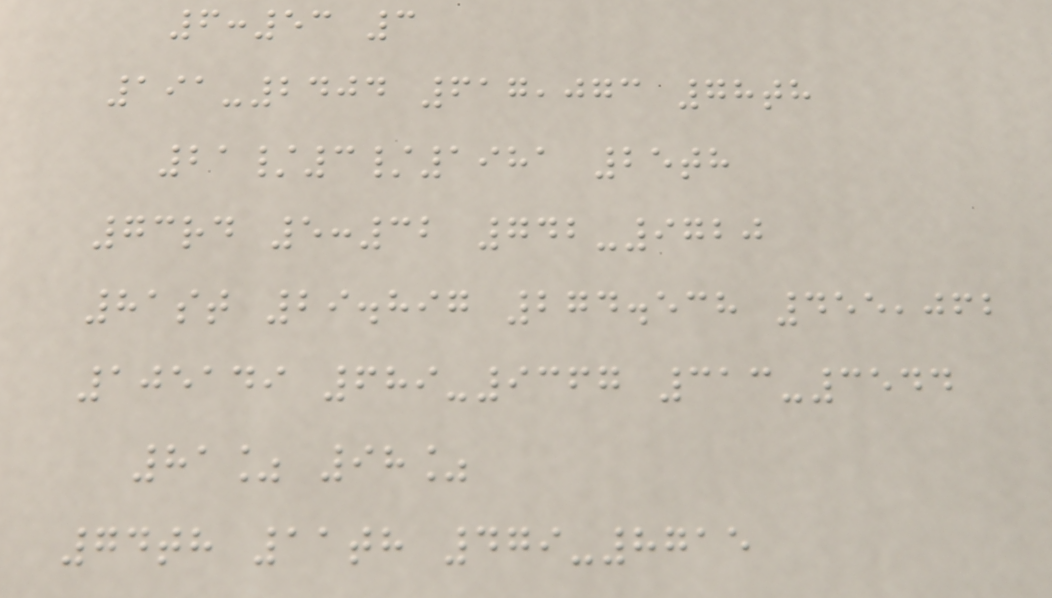6:53 3
191-2404 617,073 78th
21/3/1981 25th
73rd 5:32 742-9720
81st 29.897 274.538 455,062
105149 689-9367 313-3544
81% 98%
74th 11th 479-8715
